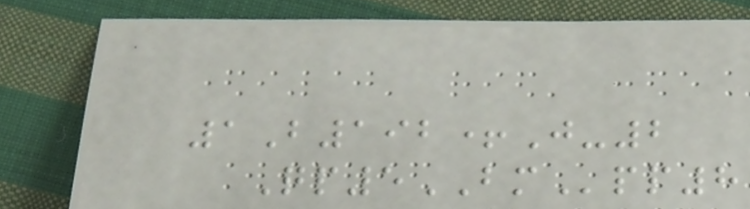1B192+J-2
Qp5BMpp8
